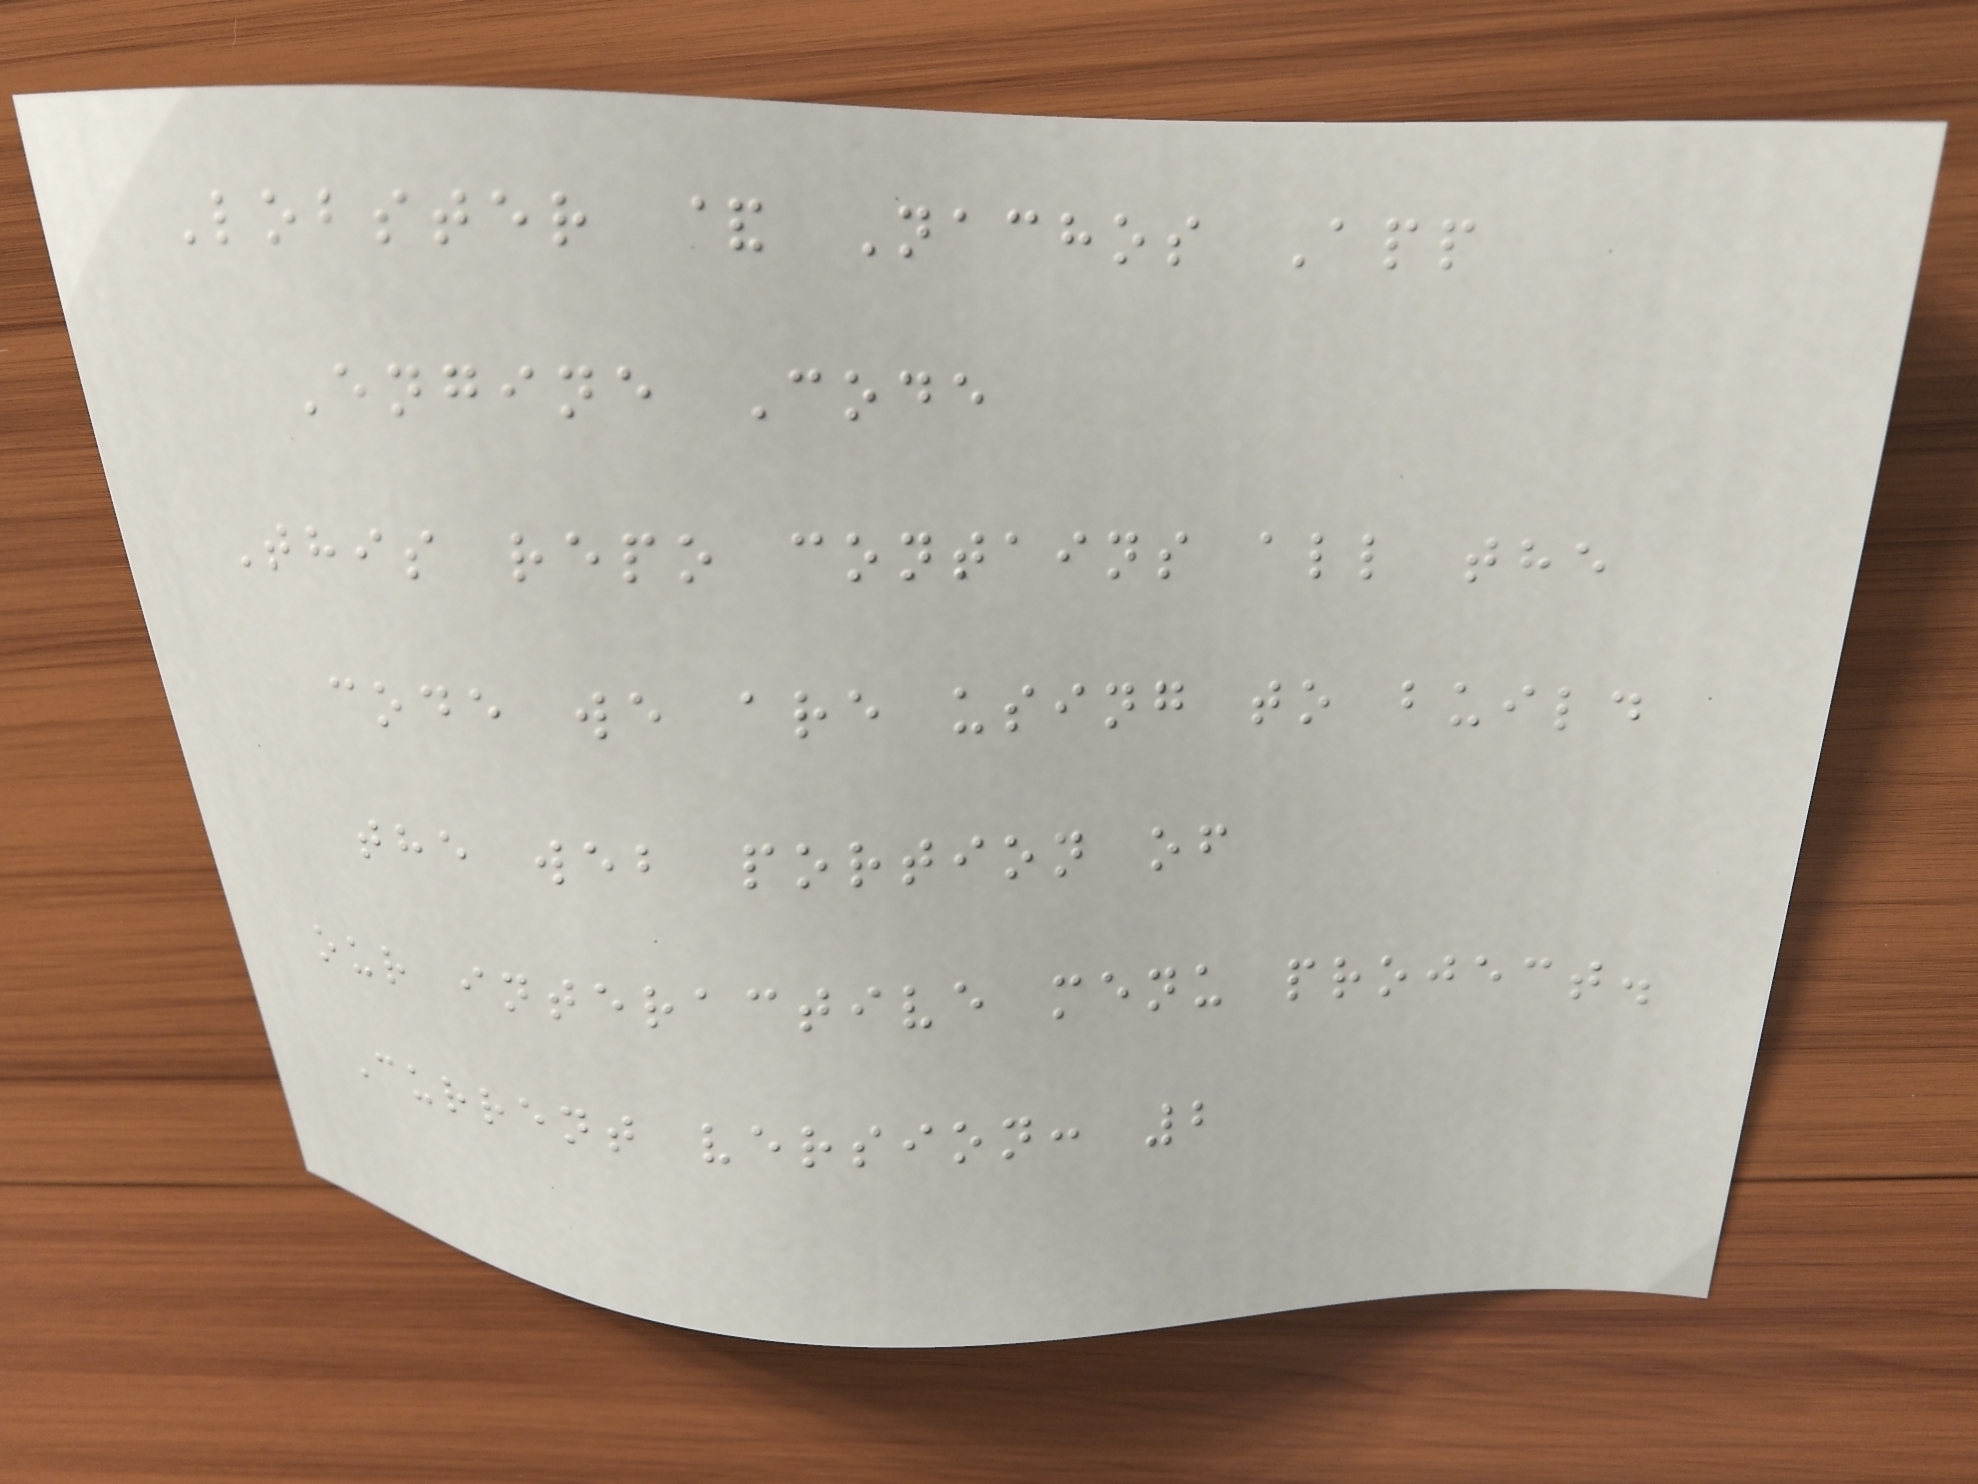Lobster & Nachos App
Engine Code
This repo contains all the
code we are using to build
the web portion of
our interactive menu project.
Current version: 2
